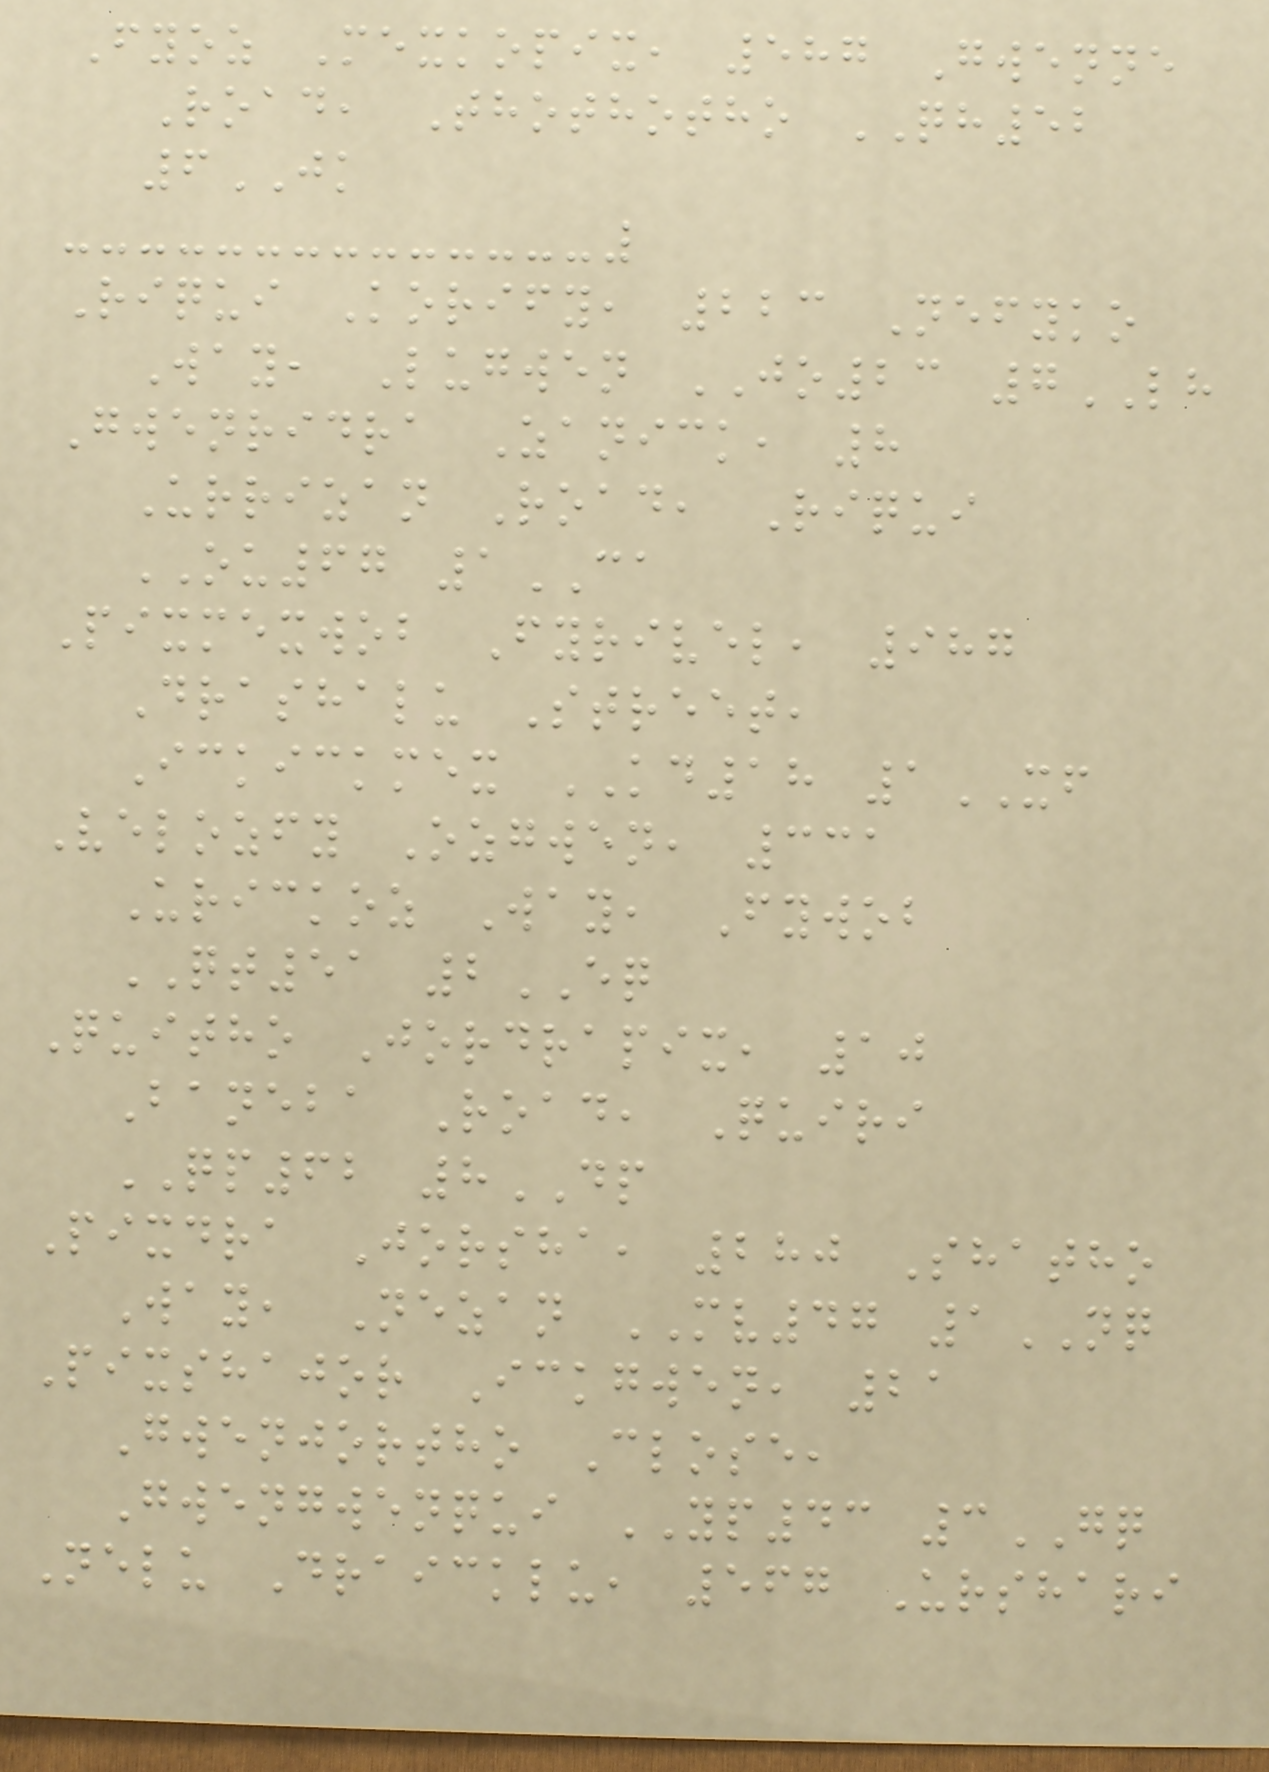Fyoz Mexkopix, 587 Gwenne
Road, Thothotho QH52
6JK
Riqui Korify, 223 Nefyko
Way, Lugwen JO23 7LH
Gwenridra Zanick, 8
Urrizan Road, Riqui
OU67 1CA
Pixmexwob Fyrivel, 987
Drashalu Street,
Ickickmex KD18 1XF
Velozfy Ozgwen, 331
Urickoz Way, Fywob
QT51 2EQ
Quitho Jordrapix, 10
Baneba Road, Quiri
QP62 8DP
Pixdra Jorsha, 280 Shatho
Way, Nezan MV47 1NQ
Pixshajor Ickgwen, 21
Gwenjortho Close,
Gwengwenqui YP43 3GQ
Nelu Draicklu, 567 Urshari
